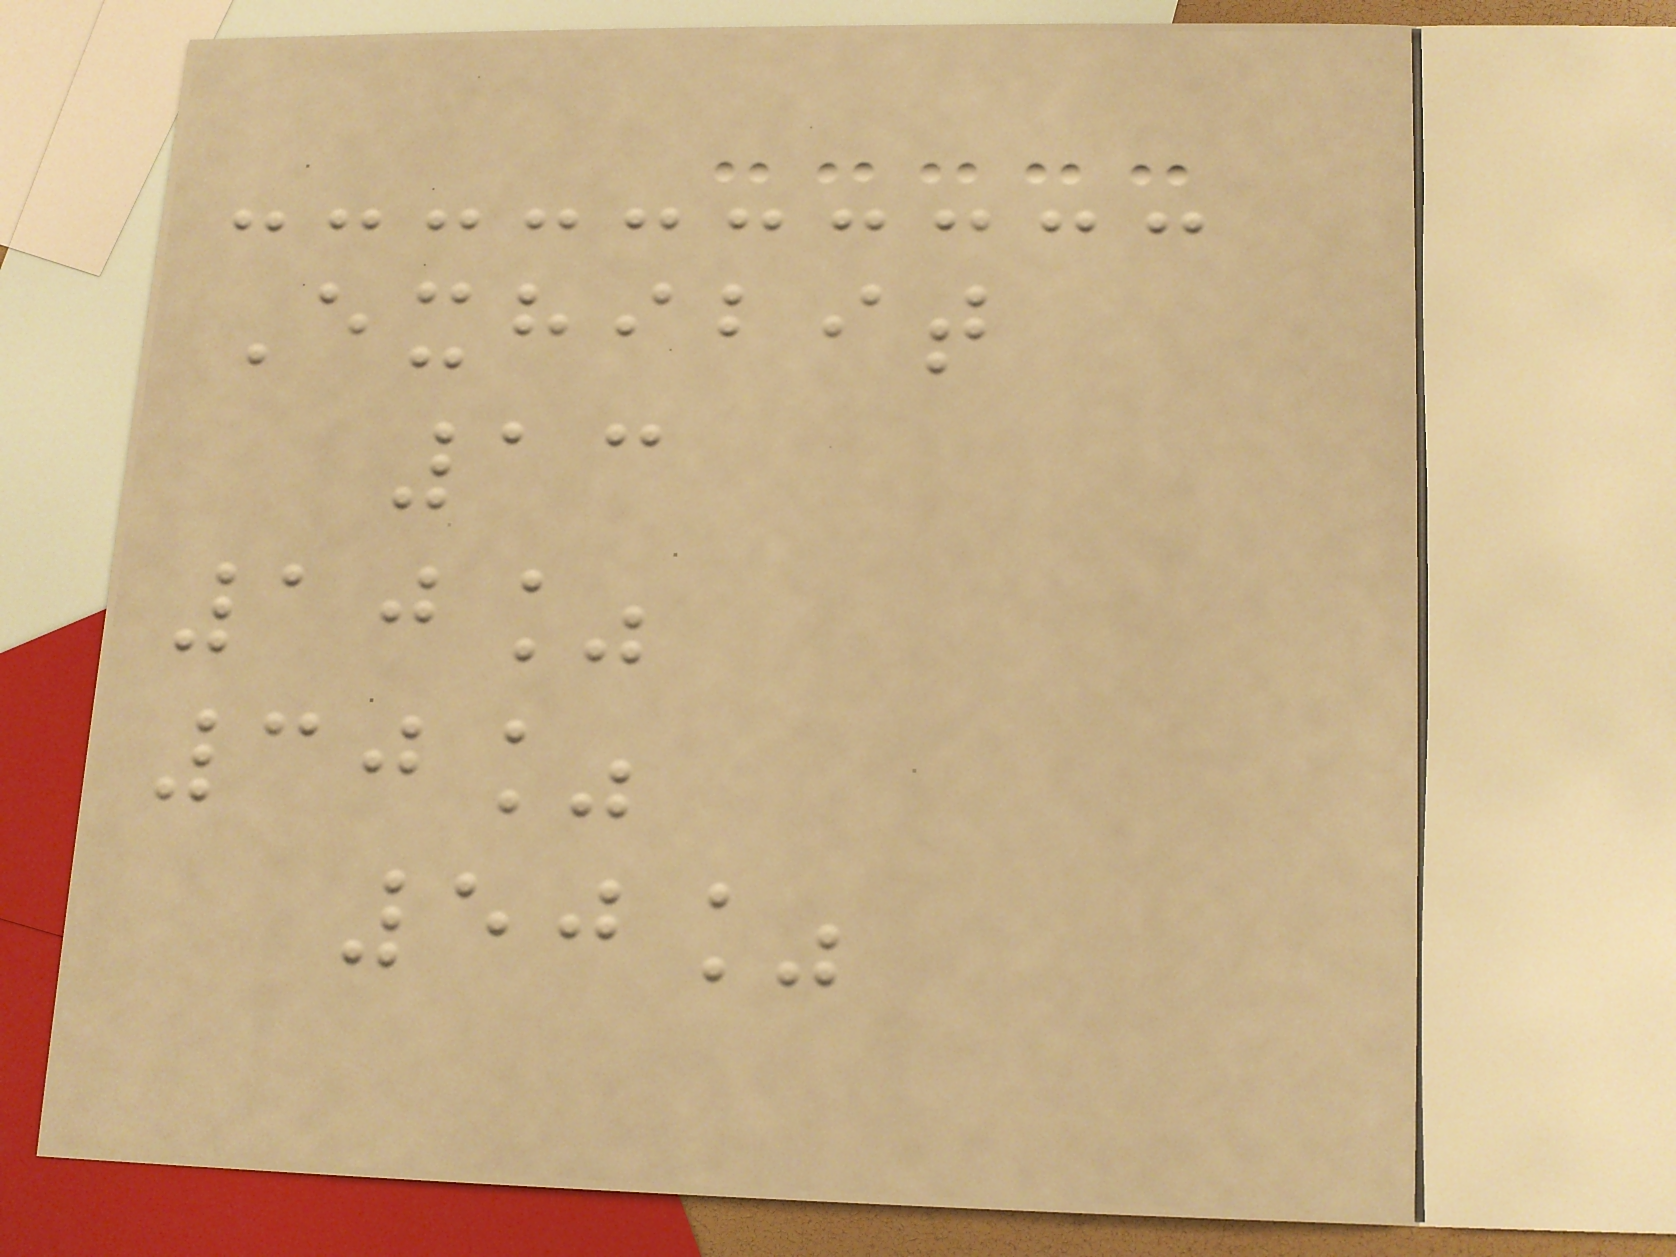Exhibit
13
10%
30%
50%
